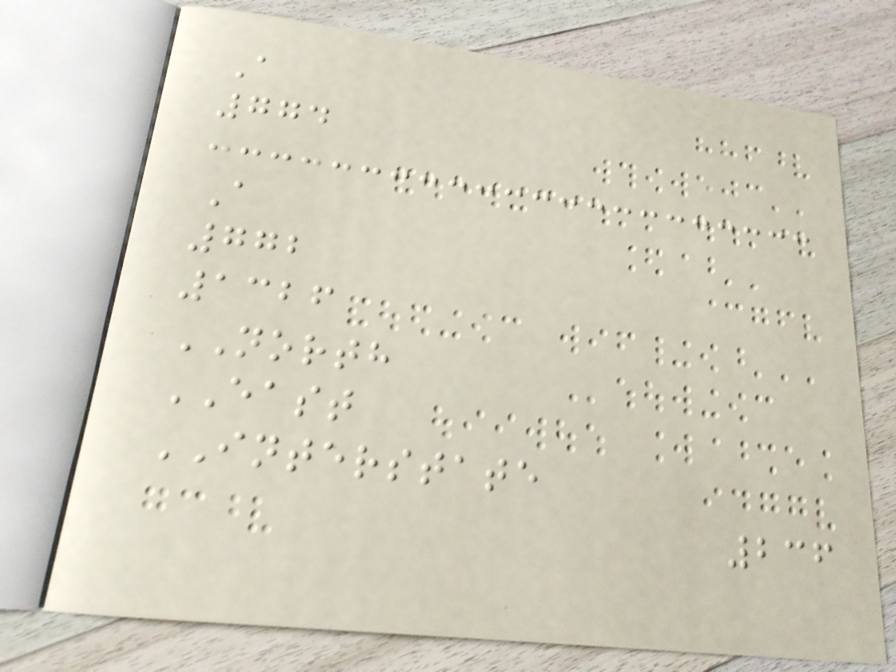A
774
A
772
1326
NORTH
EAST
INTERSTATE
236
